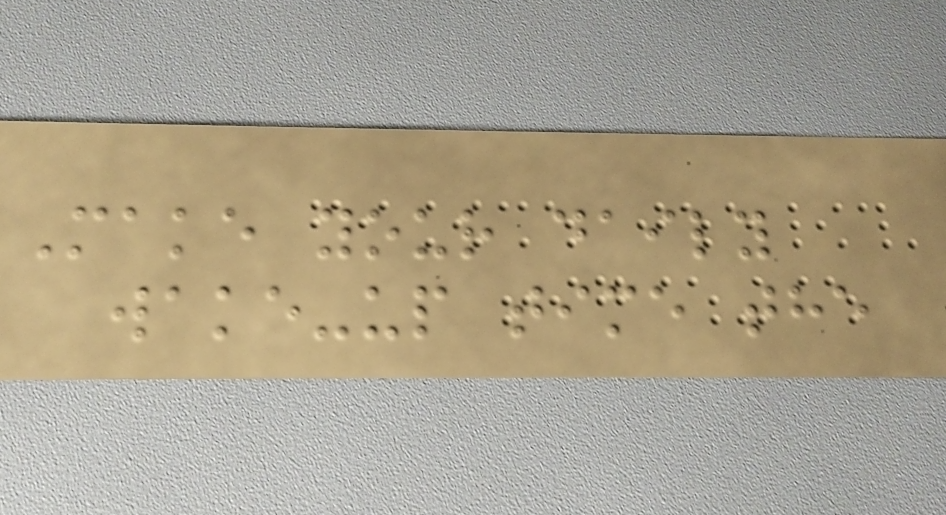Make your daily
wake-up time the
